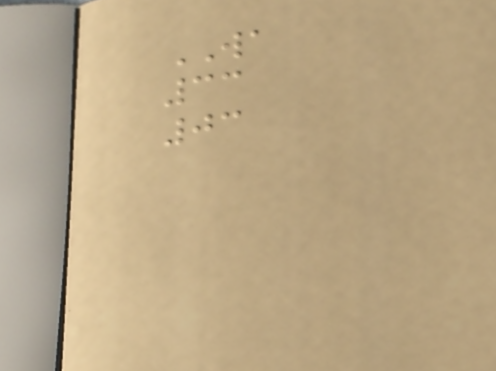WA
33
03
